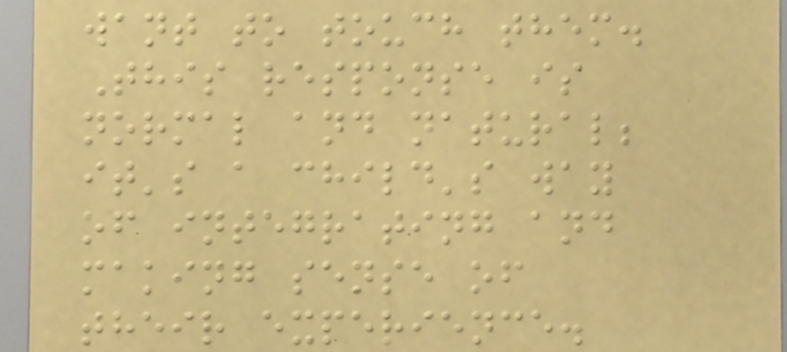want to touch them.
This response is
normal and natural;
it's a child's way
of integrating and
making sense of
their experience.
